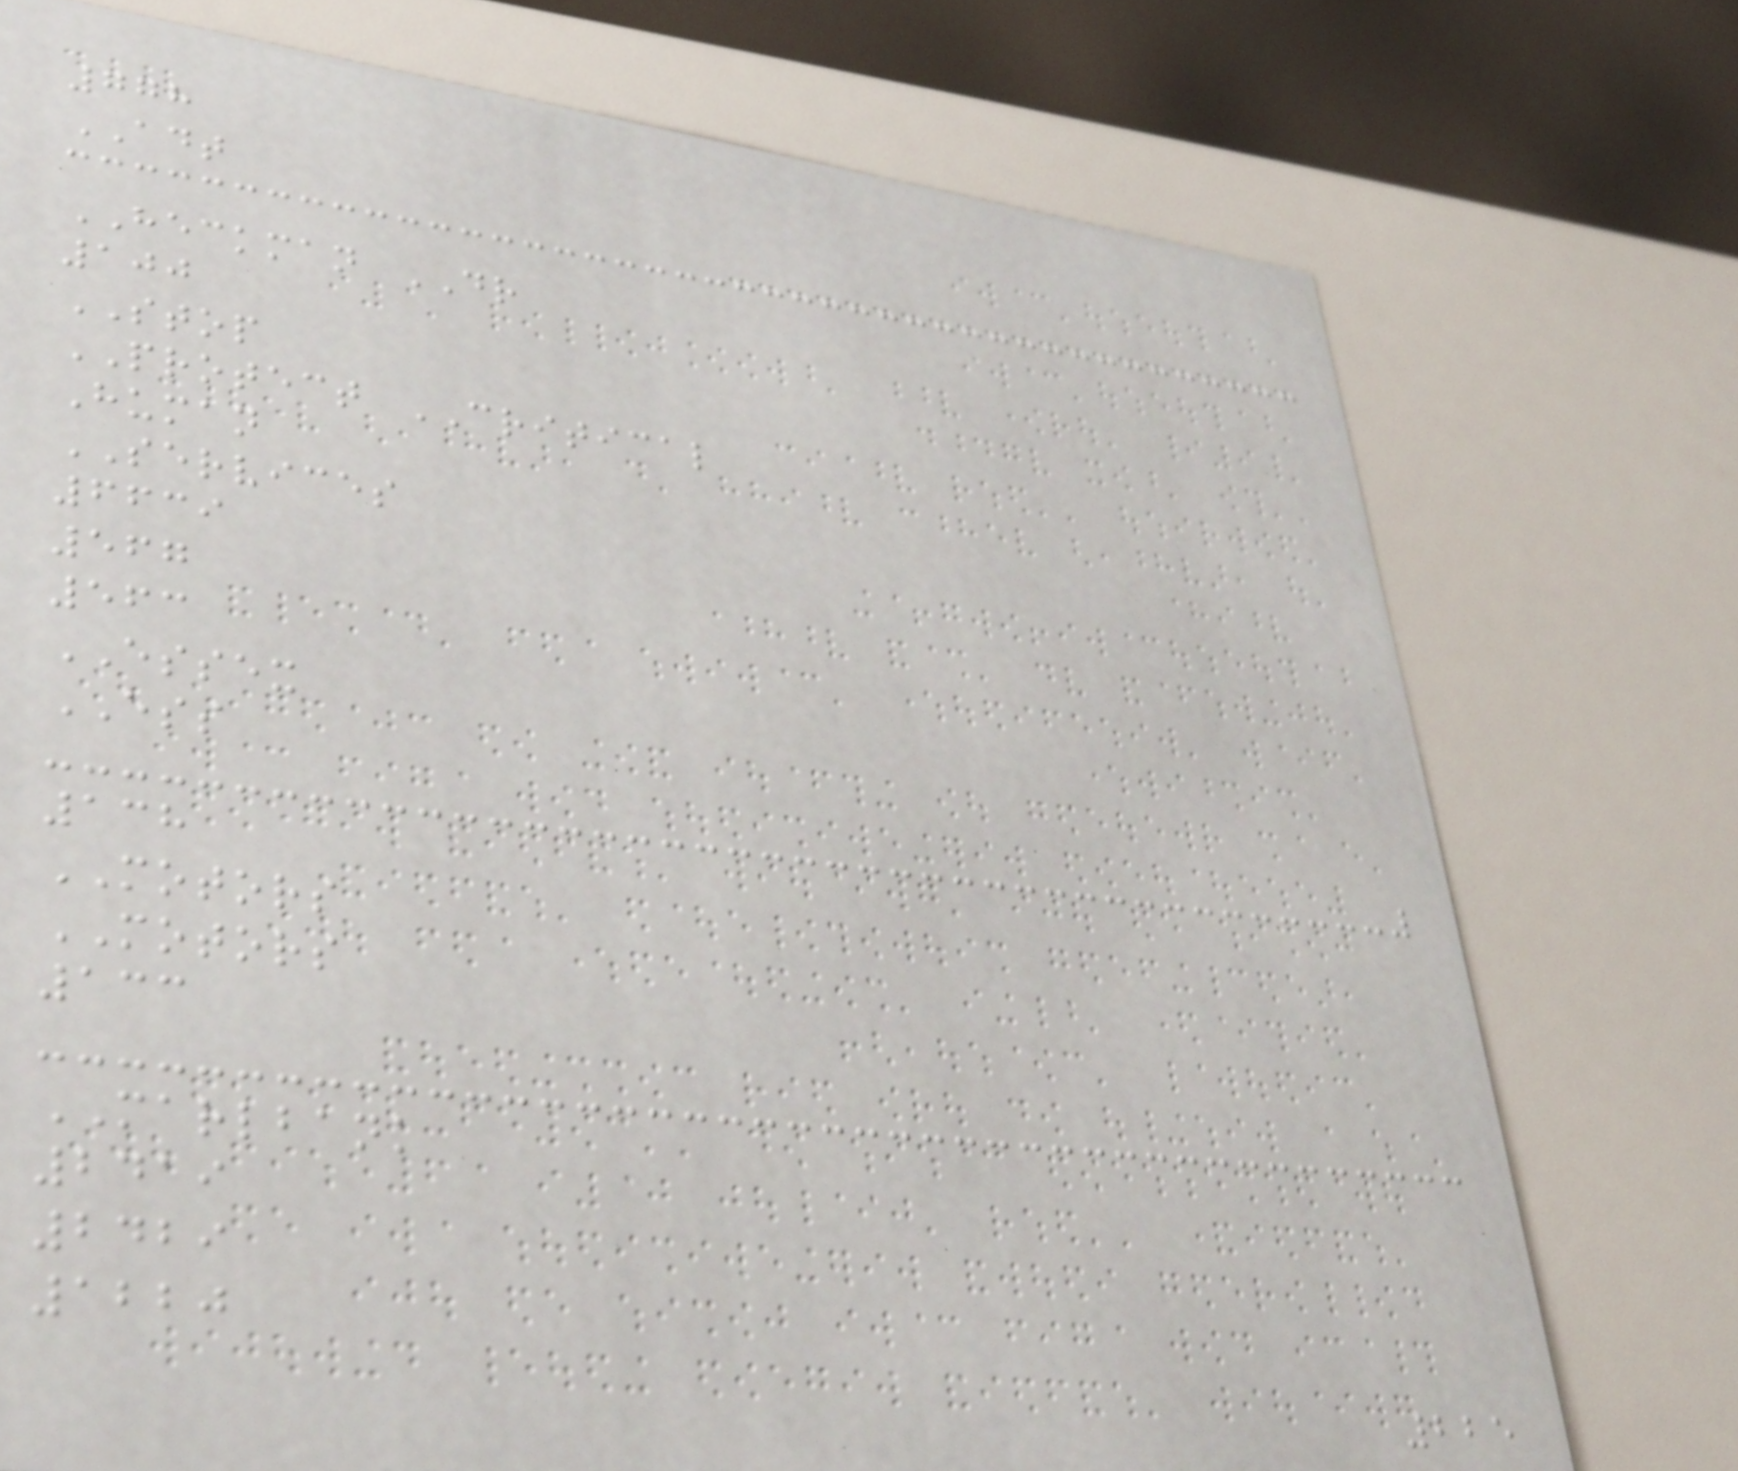778
ADT
HECKMAN DR
100
STOP
PROTECT CRITICAL
Human
SERVICES
6639
567
563
ESSEX
ESS
138
MOTORS
MOTORS
133
MARLBANK
2419
2429
1220
225
